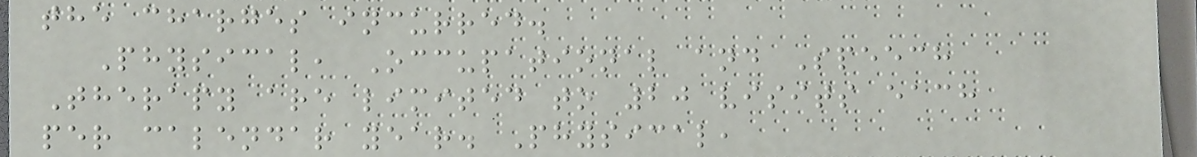the charges incurred.
Physical, Occupational and Speech
Therapy are limited to 20 visits each
per calendar year. Physical,
